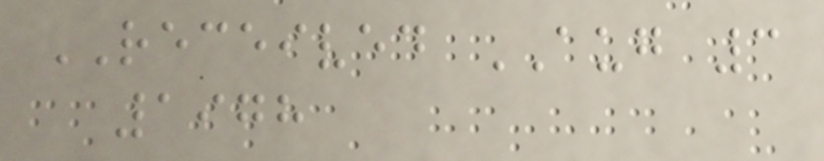RECEIVED AUG 3
1978
